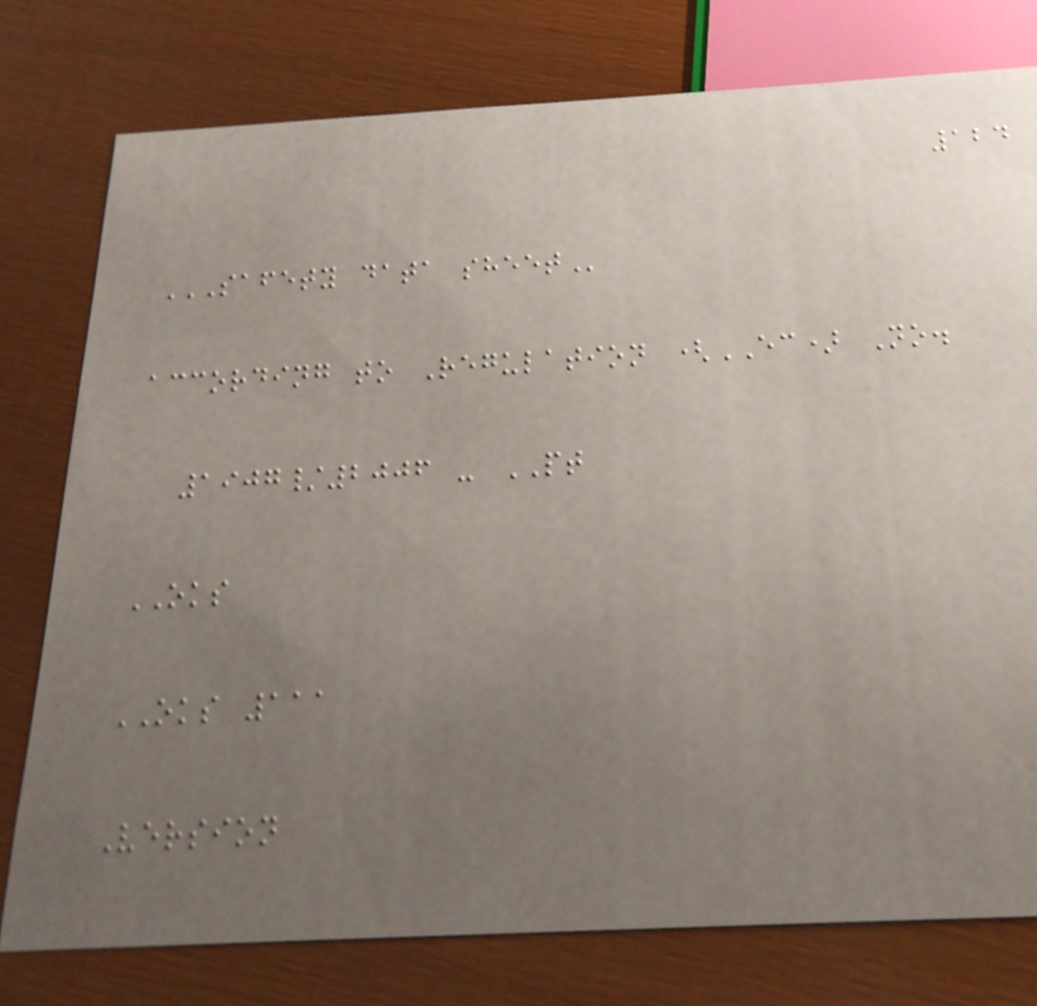124
SAFETY DATA SHEET
according to Regulation (EC) No.
1907/2006 - PT
OKS
OKS 111
Version
